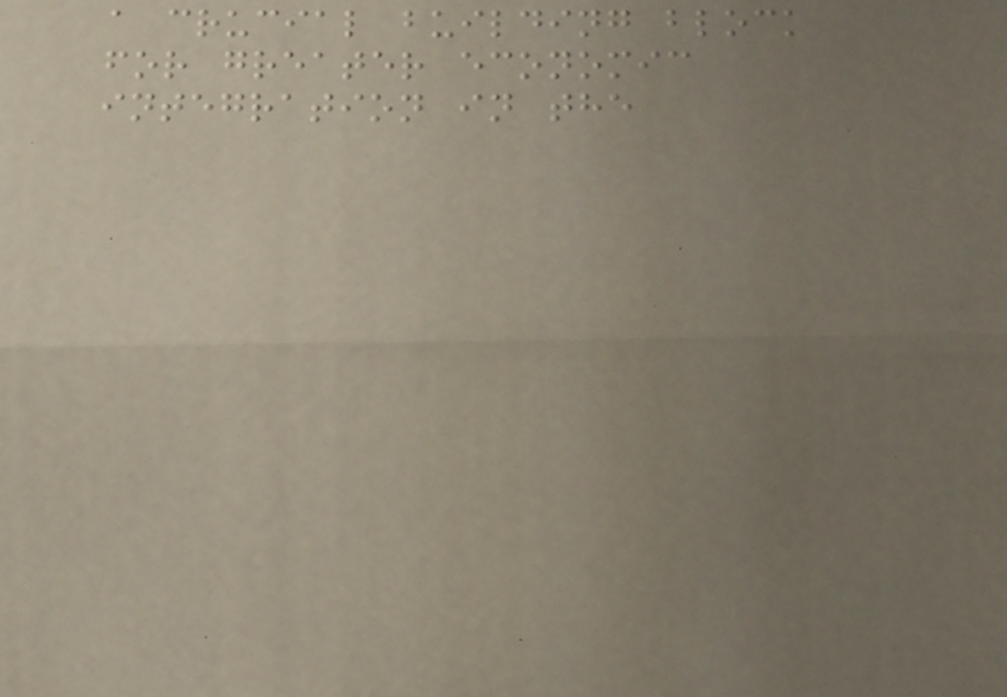a crucial building block
for greater economic
integration in the
